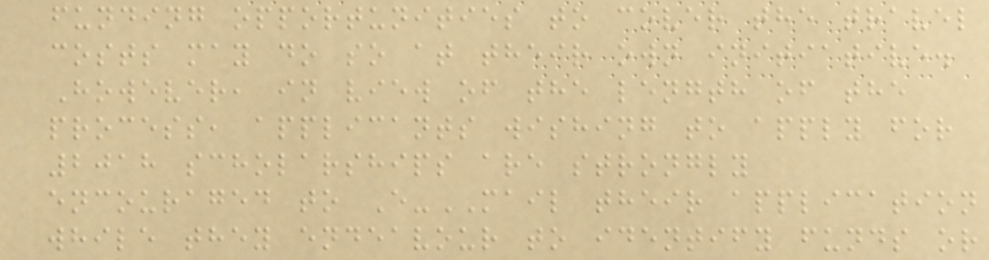funding opportunities to cover the travel
costs may do so at their own initiative.
However, in view of the length of the
process, applicants wishing to apply for
2018 scholarships are strongly
encouraged to E-MAIL their application
while they endeavour to identify funds or
